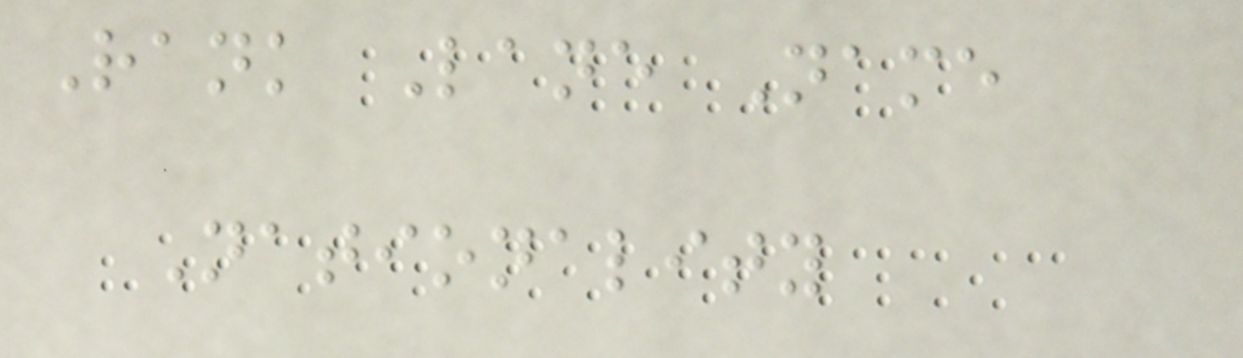Rank Lane Name
Nationality
